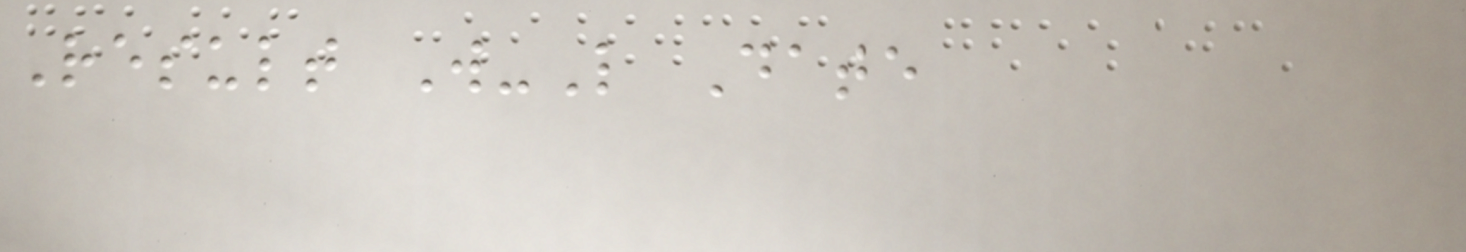Result W-L Date
